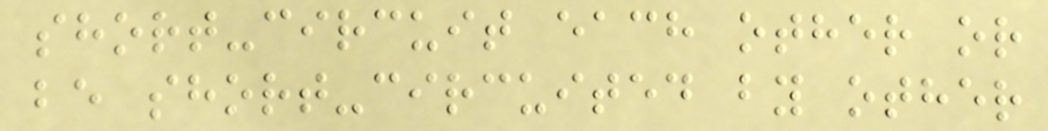short-circuit each other or
be short-circuited by other
